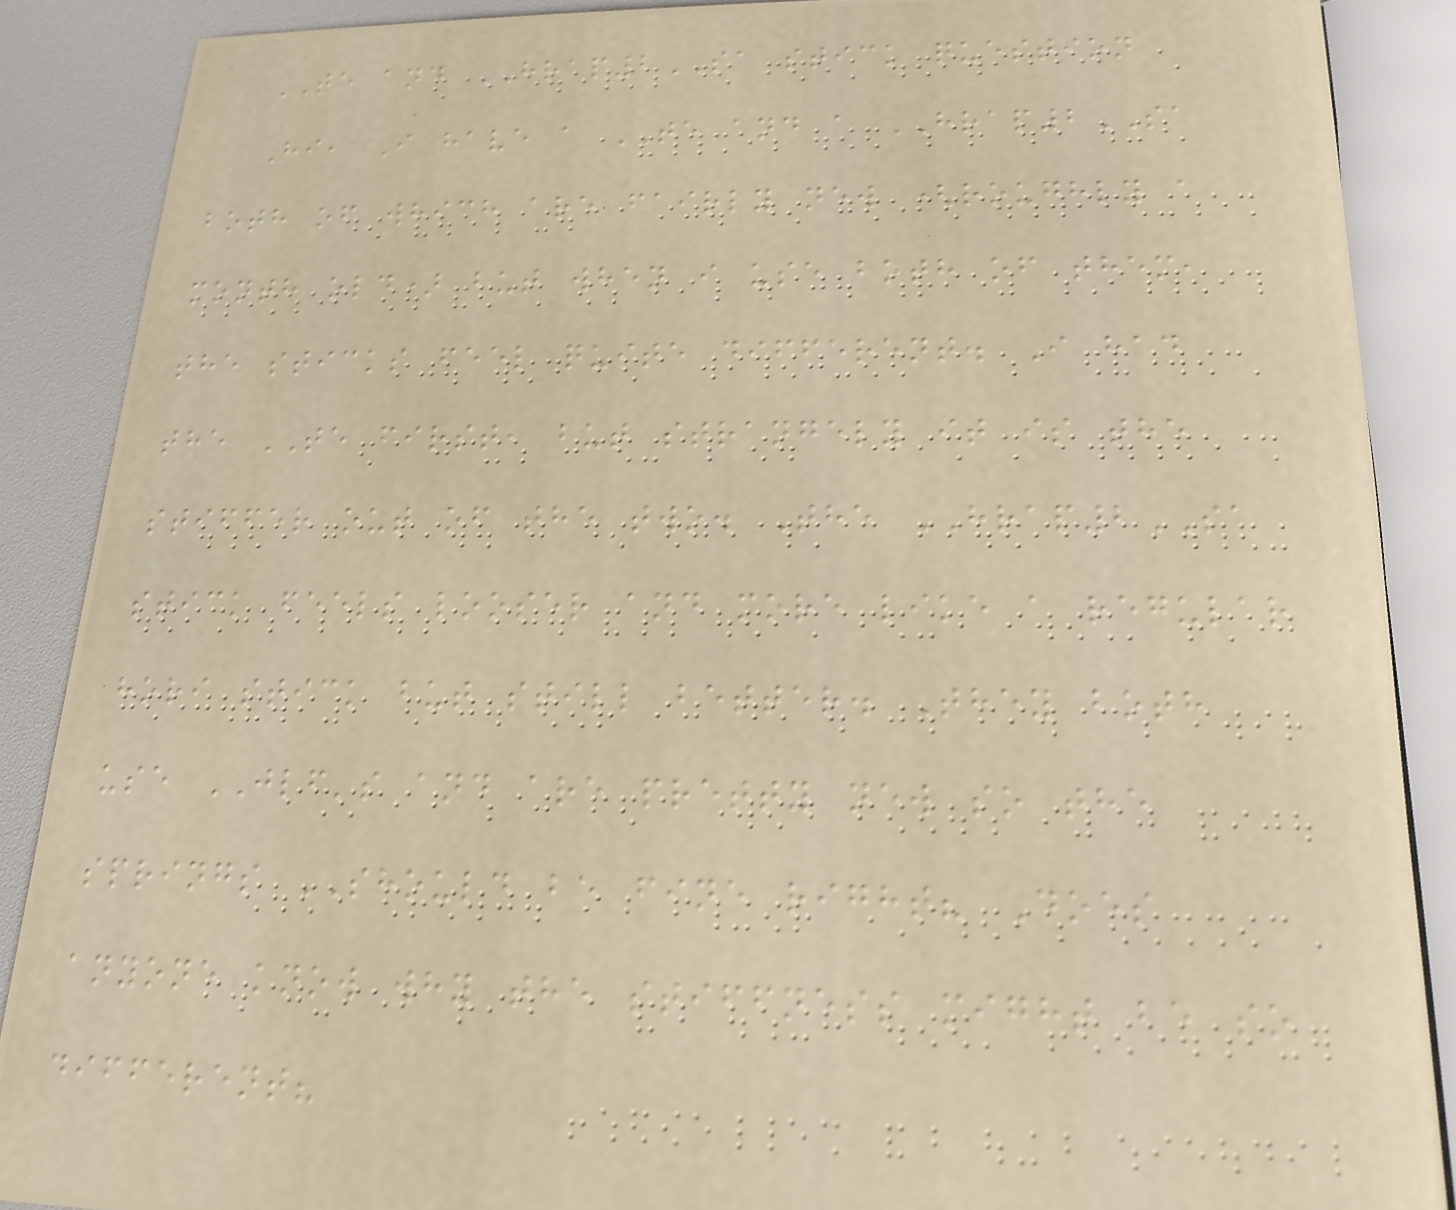TE and HRAP2SA stick question
Hi, I have a TE and a HRAP2SA
both of which are fairly new (roughly a
month old) but when i use both of them,
the sticks feel quite different. I had
the TE first, but strangely it is the
stiffer out of the two. The HRAP2SA
stick feels looser and more like a regular
hori stick but still better. They both
use JLF's and are pretty new so the
springs SHOULD be fine right? Does
anyone know why the stiffness might be so
different?
